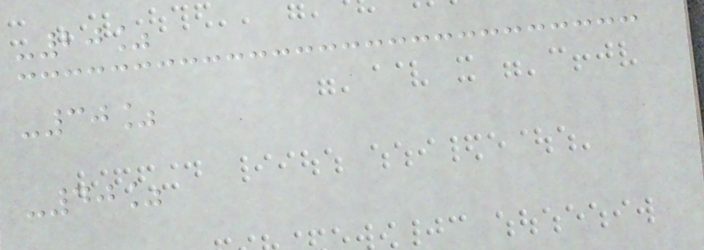-20%
-30%
-40%
